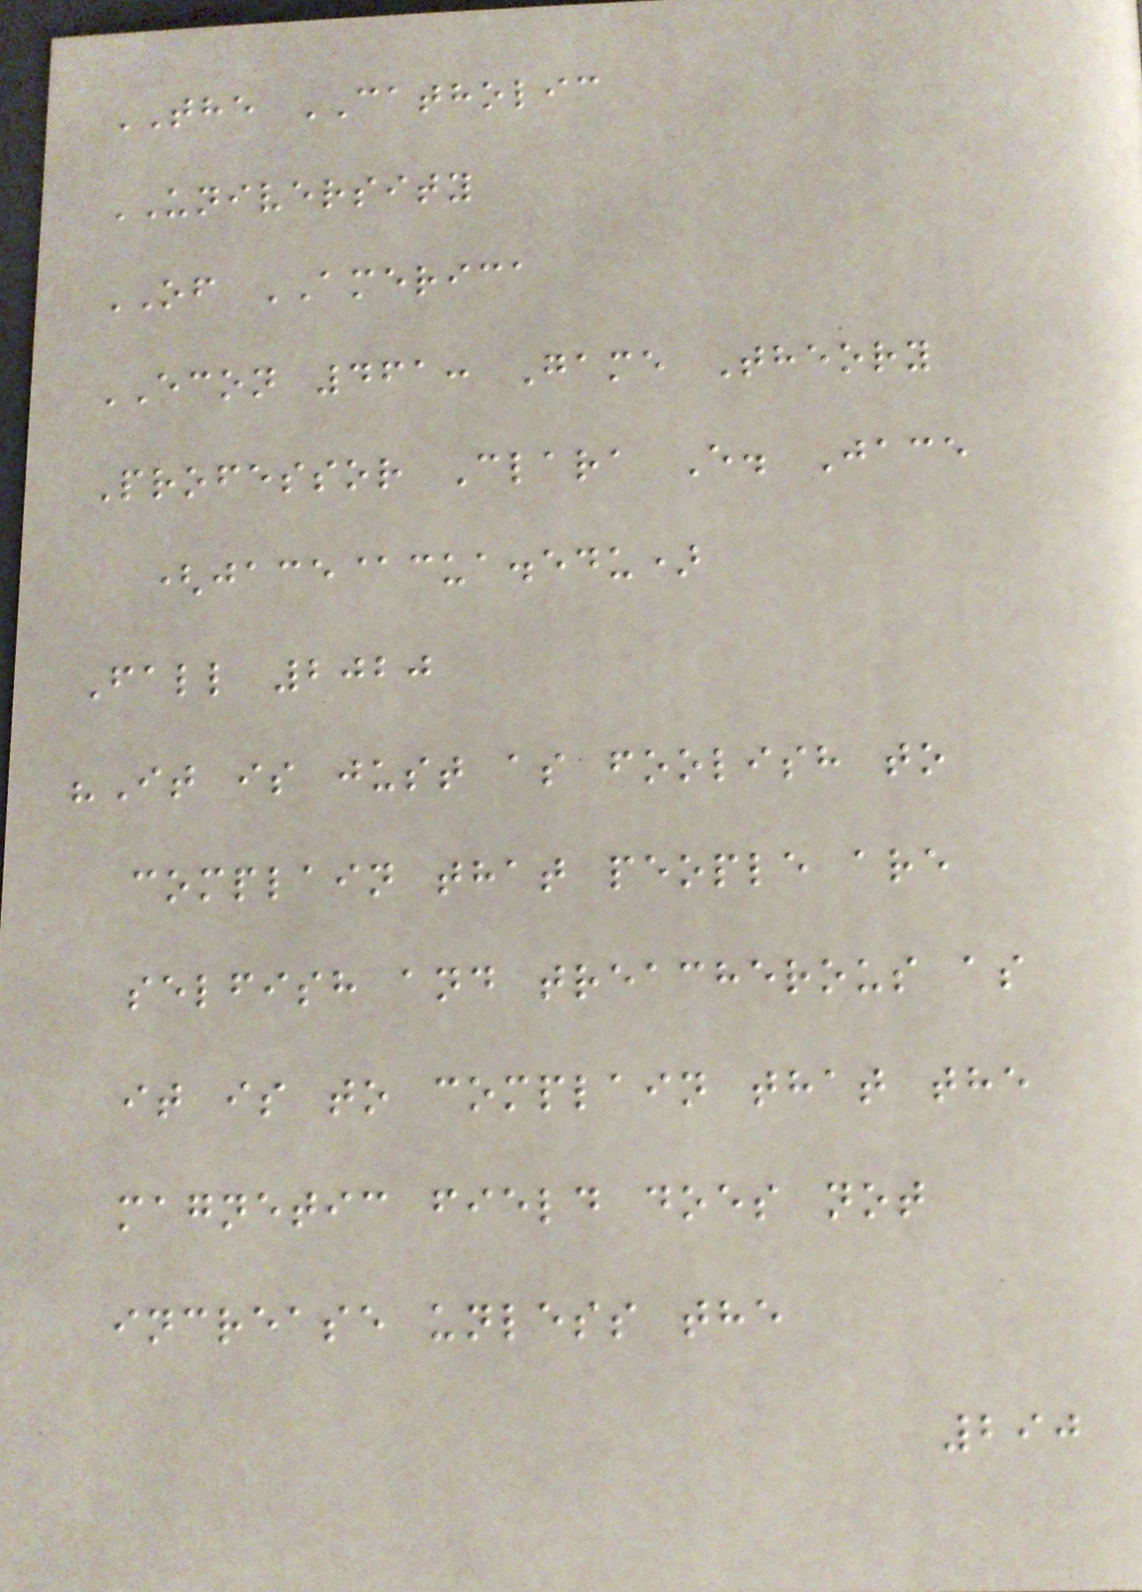THE CATHOLIC
UNIVERSITY
OF AMERICA
ECON 461: Game Theory
Professor Clara E. Jace
(jace@cua.edu)
Fall 2020
"It is just as foolish to
complain that people are
selfish and treacherous as
it is to complain that the
magnetic field does not
increase unless the
290
